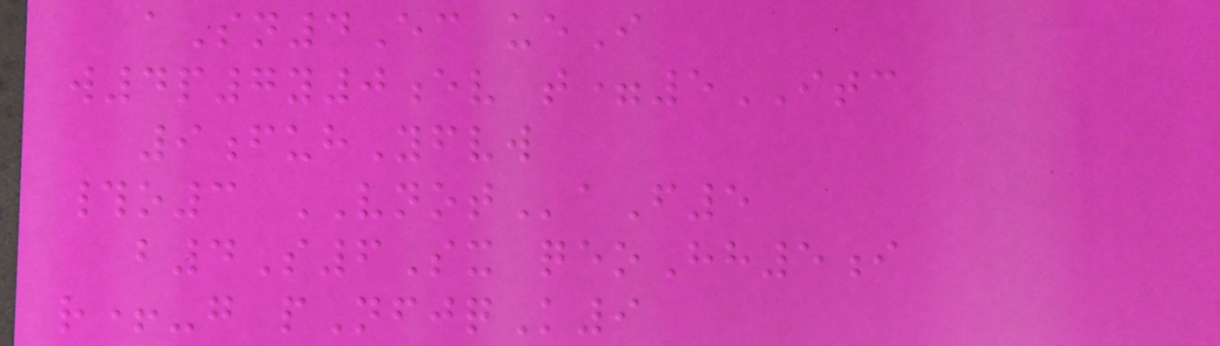aSn4Ec ueI
w4p7y0ev t=5ITC
9fuhYfvw
#o3 VNOTaF5
b4S6Sx qeoHh5i
r+-g pNfjqK9
